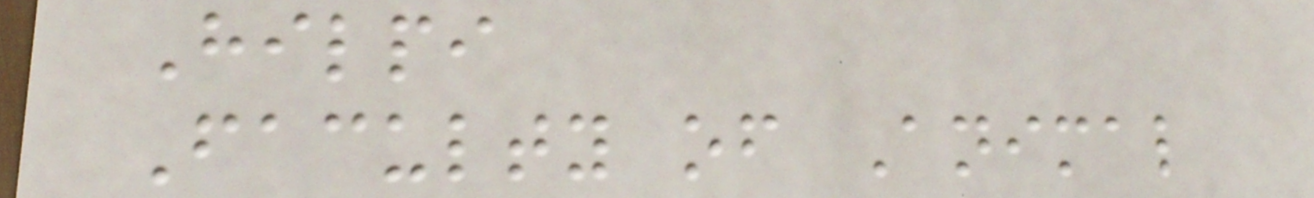Hilpi
Faculty of Animal
